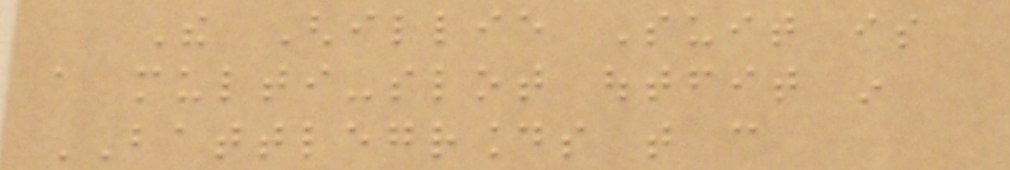The Ghillie Suit is
a multi-slot outfit in
BATTLEGROUNDS that can
